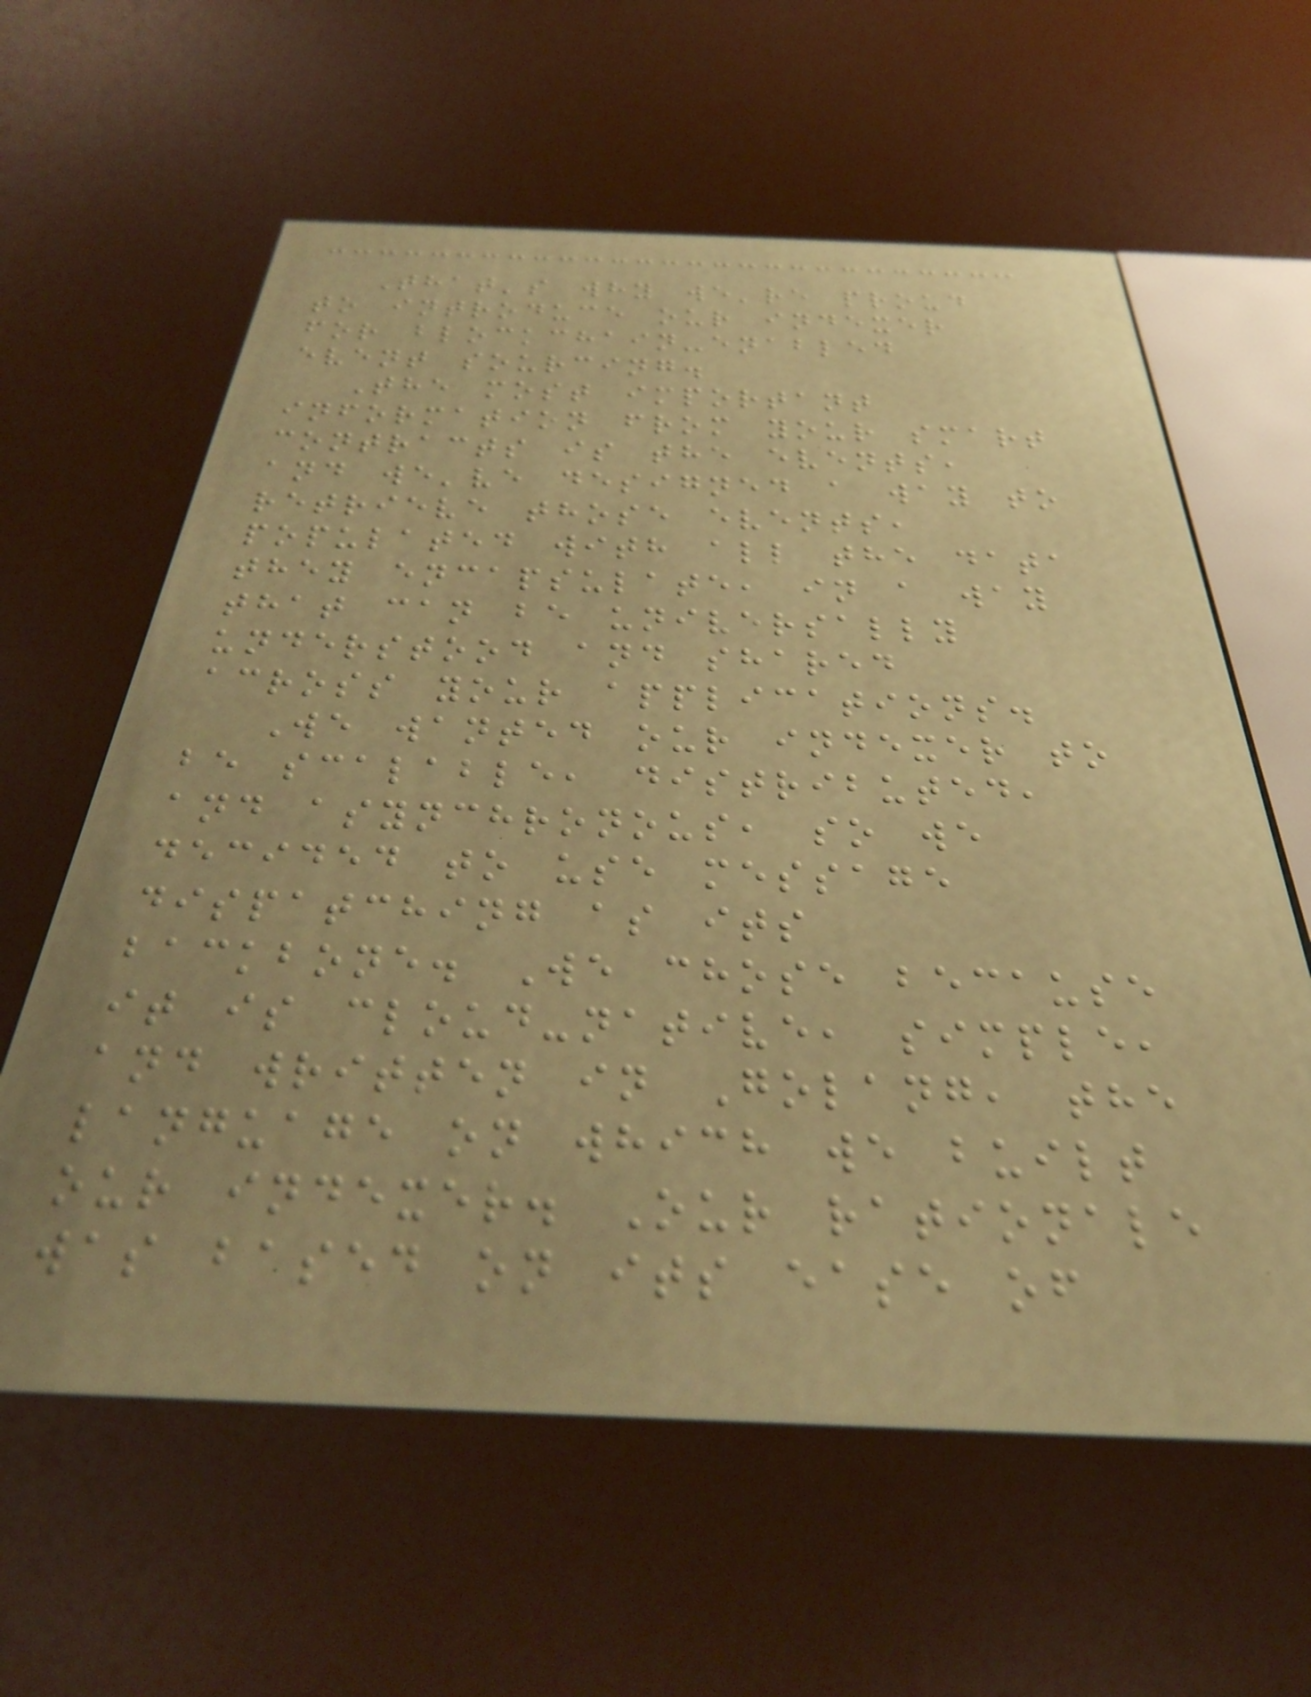That's why we're proud
to introduce our indexer
for blockchain-enabled
event sourcing.
The most important
information from your smart
contracts is the events,
and we've designed a way to
retrieve those events,
populated with all the data
they encapsulate, in a way
that can be universally
understood and shared
across your applications.
We wanted our indexer to
be scalable, distributed,
and asynchronous, so we
decided to use message
dispatching as its
backbone. We chose because
it is cloud-native, simple,
and written in Golang, the
language on which we built
our indexer. Our rationale
was based on its ease of
